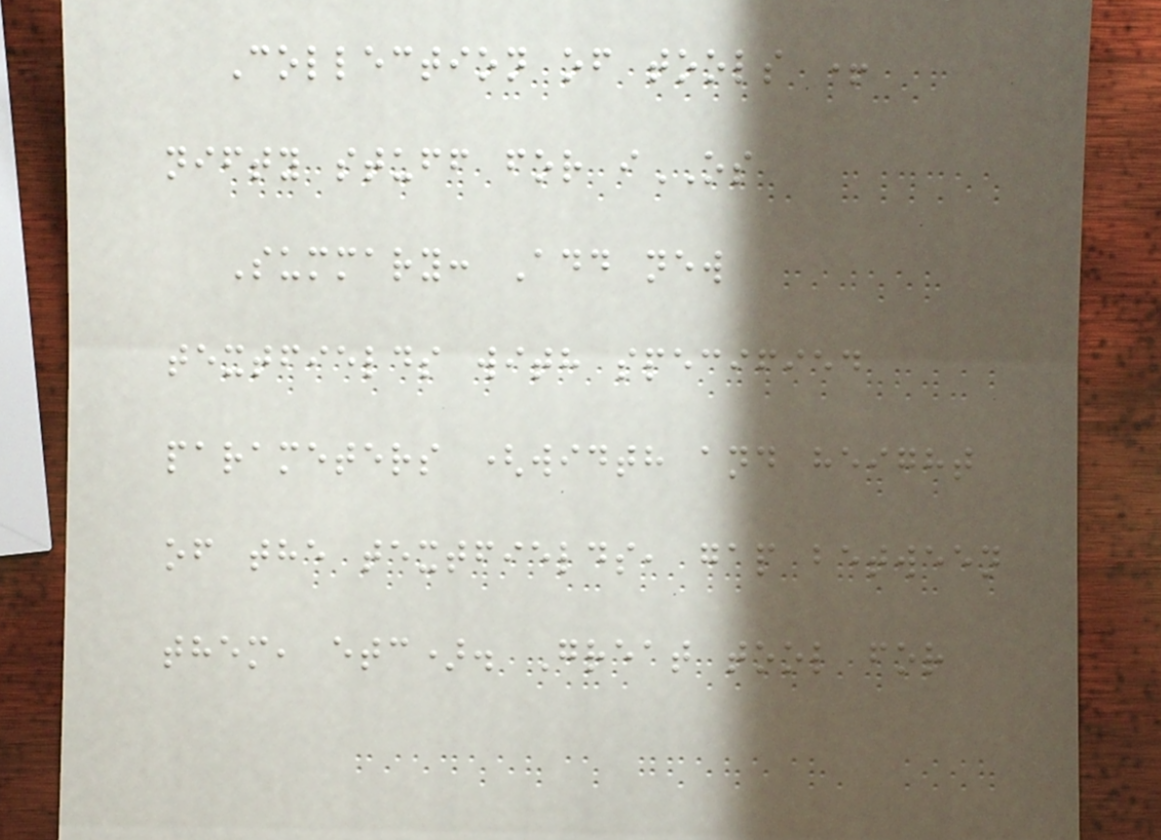Collection of tools +
nifty stuff for iOS
Summary: Add new
textfields with specified
parameters (width and height
of the textfields, gap between
them, etc). Great tool for
